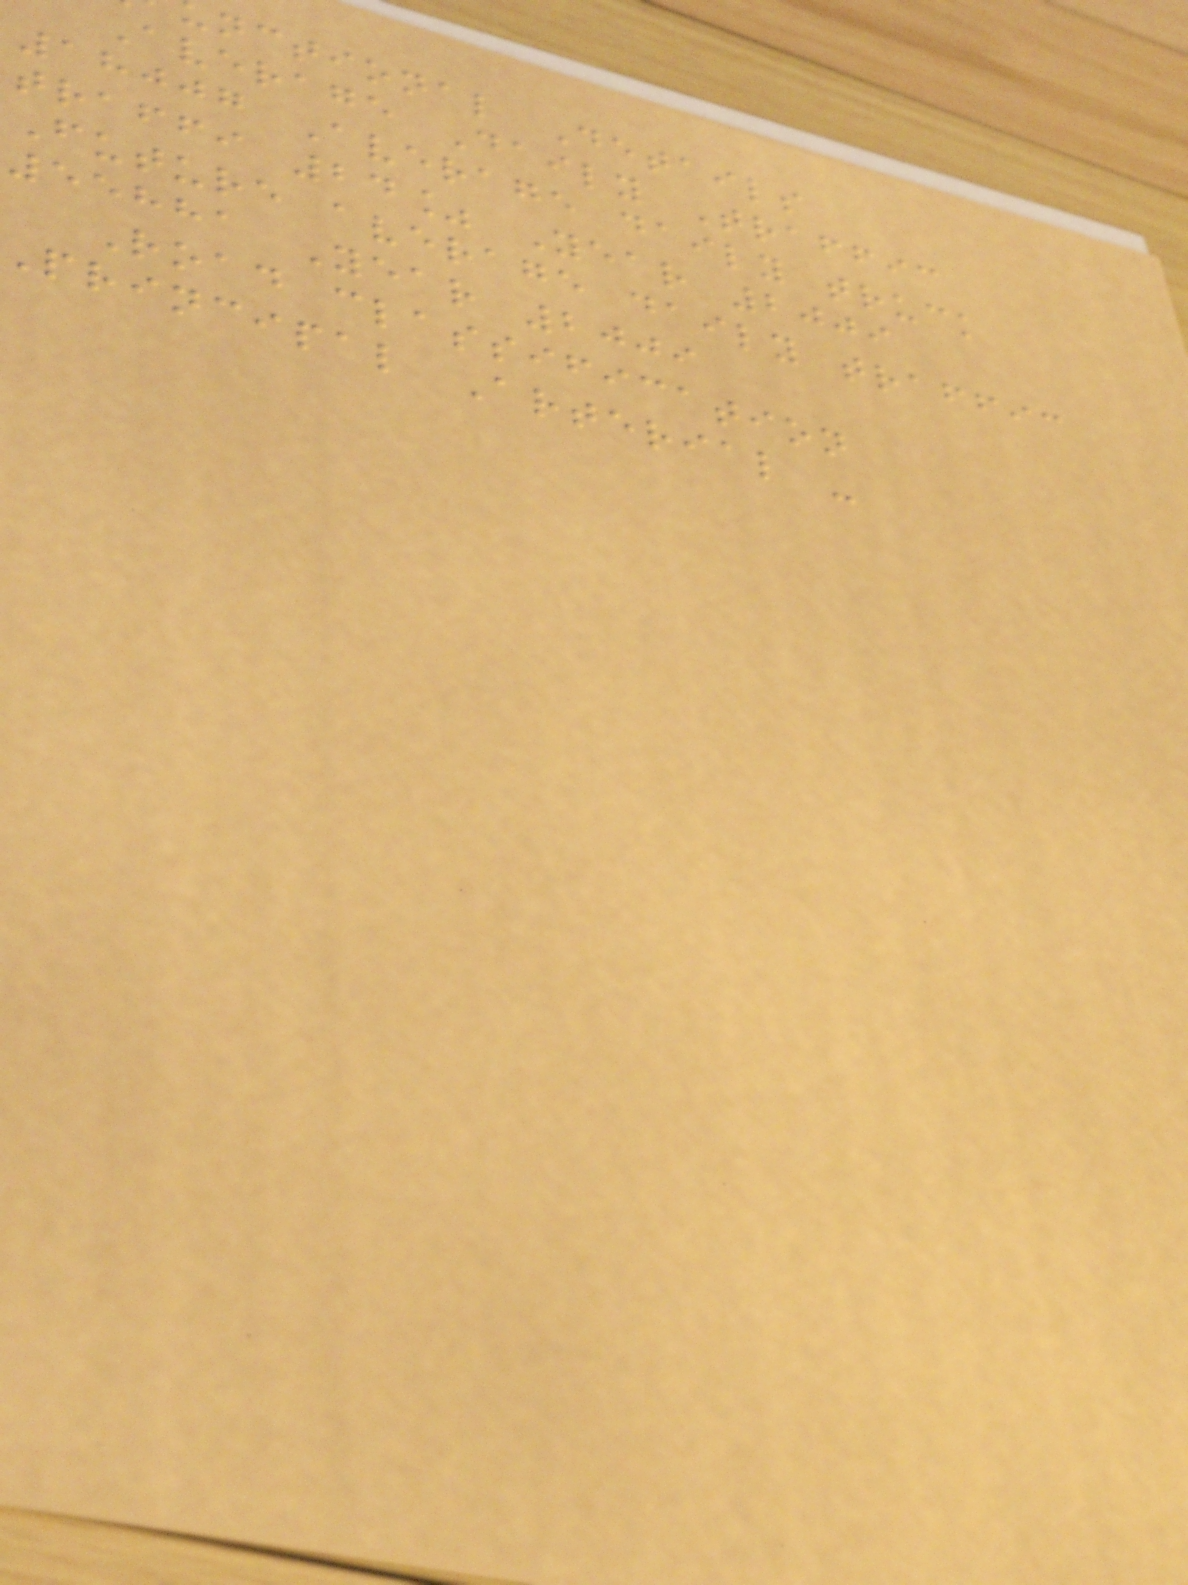nctional Details
Average Daily Traffic
18007 Average daily truck
traffi 24% Year 2009
Future average daily traffic
55881 Year 2009
Road classification
principal Arterial -
